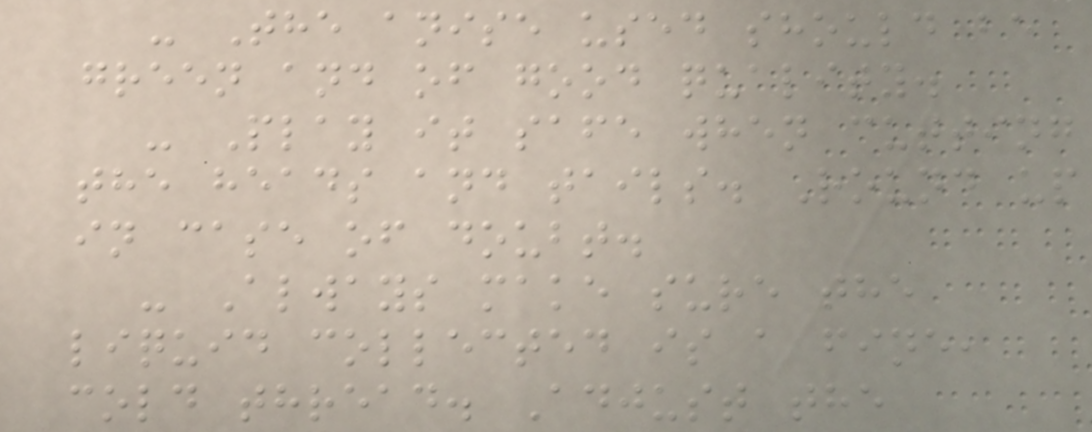- The anise used should be
green and of good quality.
- Play it safe when cutting
the heads and tails. Round up
in case of doubt.
- Always make sure the
liquid collected is a fine,
cold thread. Adjust the
